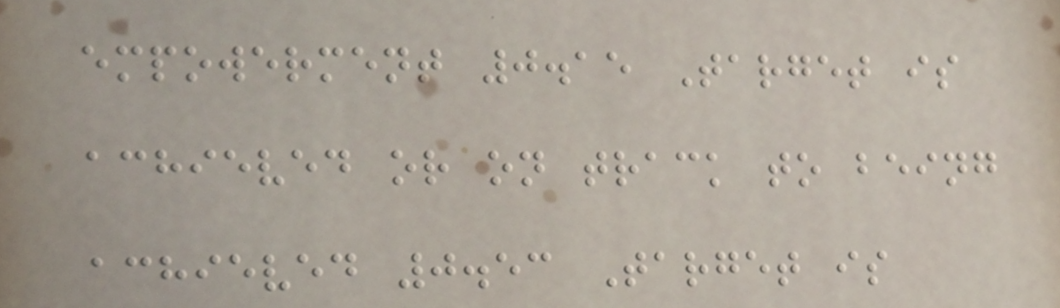empowerment 0.15 Target is
achieved or on track to being
achieved 0.53 Target is
